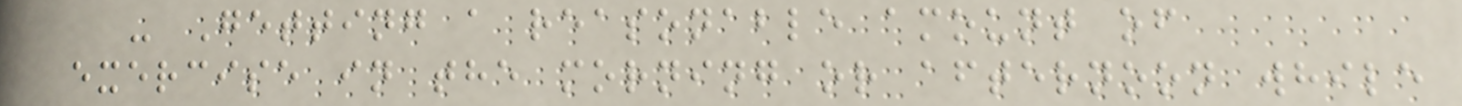- Getting a reasonable amount of
exercise in the morning or afternoon while
